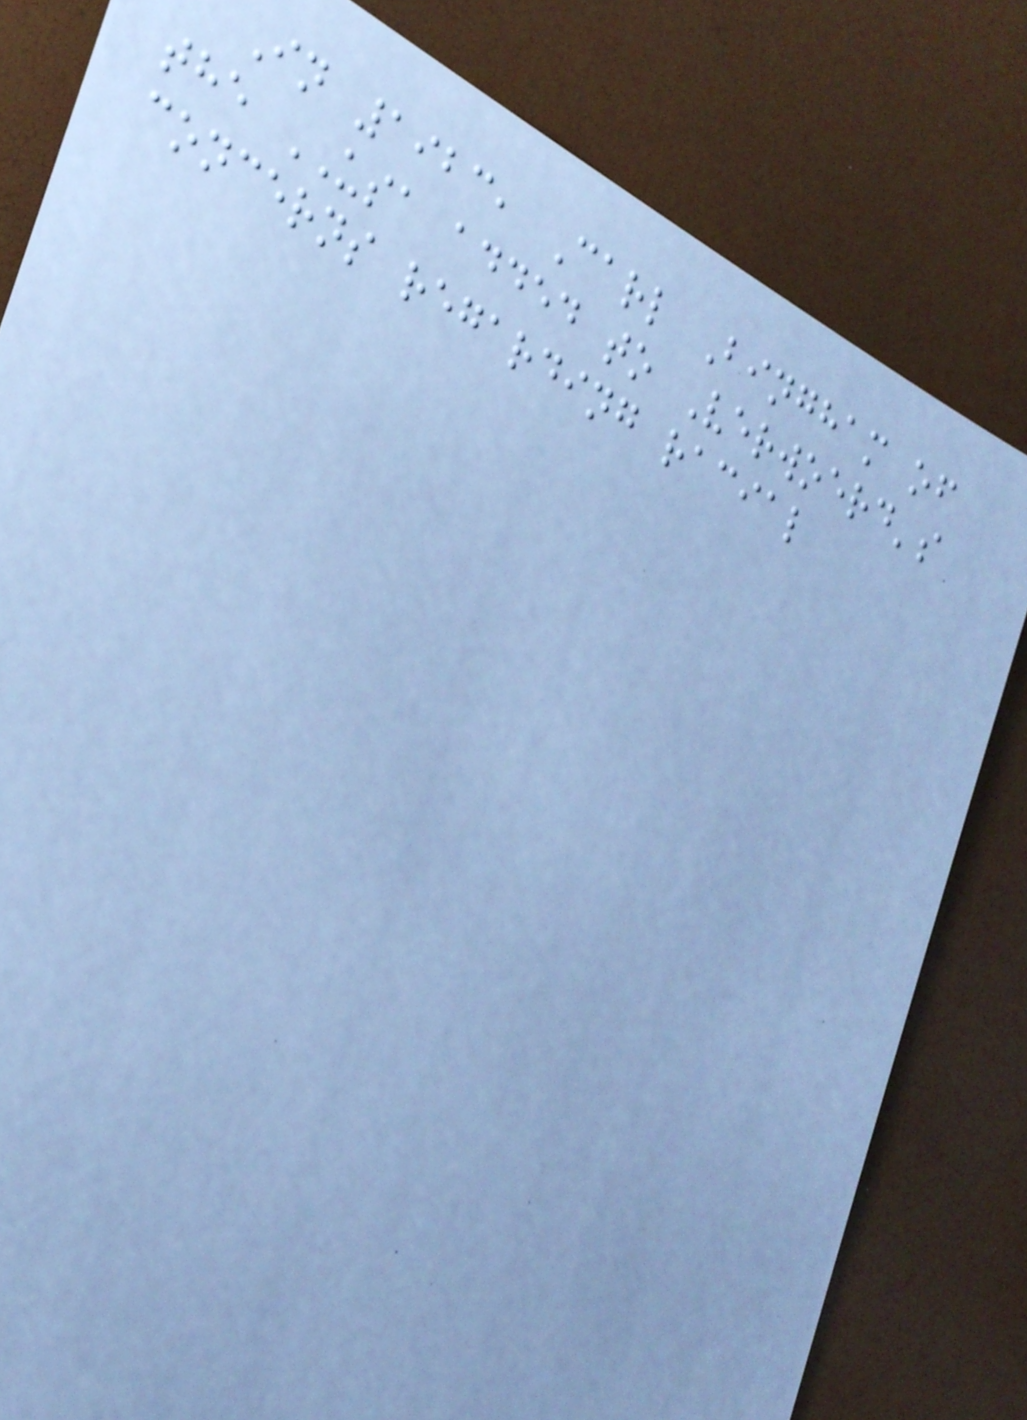In 1923, Carl Bingham of
the USA added to Verwoerd's
concerns regarding racial
